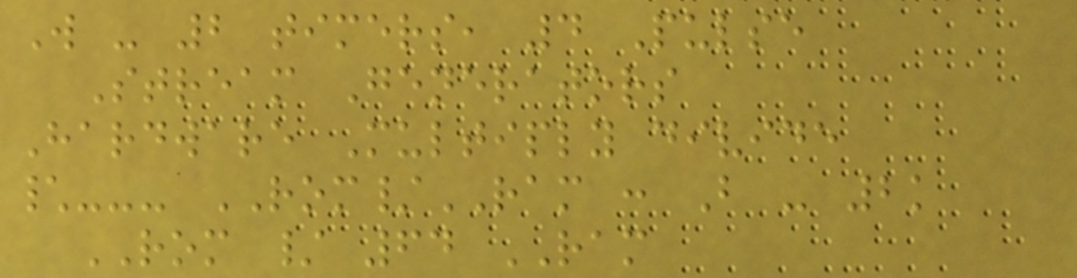W - 2 timers, 4 Pulse
Stream Generators
Hardware Multiply divide
\--- ROM/RAM : B - 2k
ROM / 64 RAM
